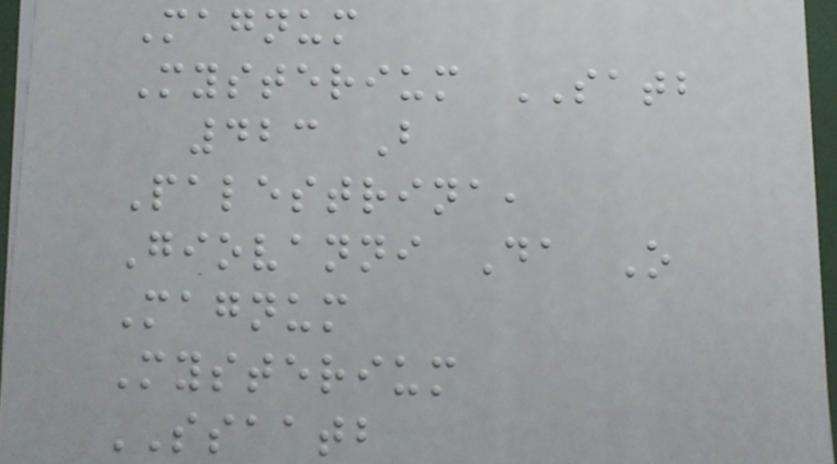Magnum
Mysterium SATB
423 B
Palestrina,
Giovanni Da O
Magnum
Mysterium
SSAATB
